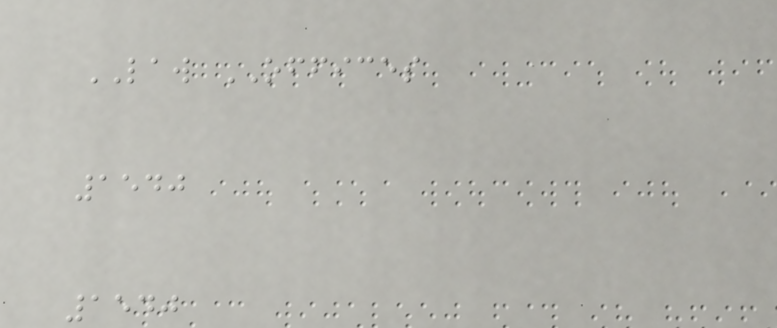LAW OFFICES
1540
1540
